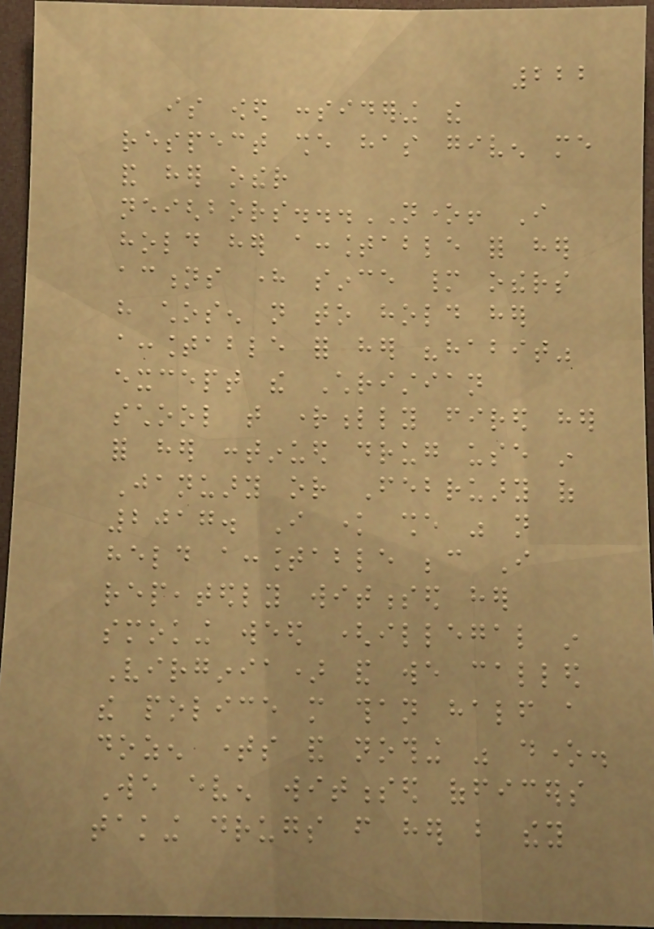222
is owed considering the
respect she has given me
and her other
neighbors...NONE! I
hold her accountable for her
actions here since many others
have chosen not to hold her
accountable for her "habit"
except the Christian
school that rightfully fired her
for her continued drug use in
January or February of
2017. I know she was not
held accountable because I
repeatedly witnessed her
smoking weed (illegal in
Virginia) and we called
the police more than half a
dozen times and nothing was done.
We even witnessed officers
taking drugs from her but they
